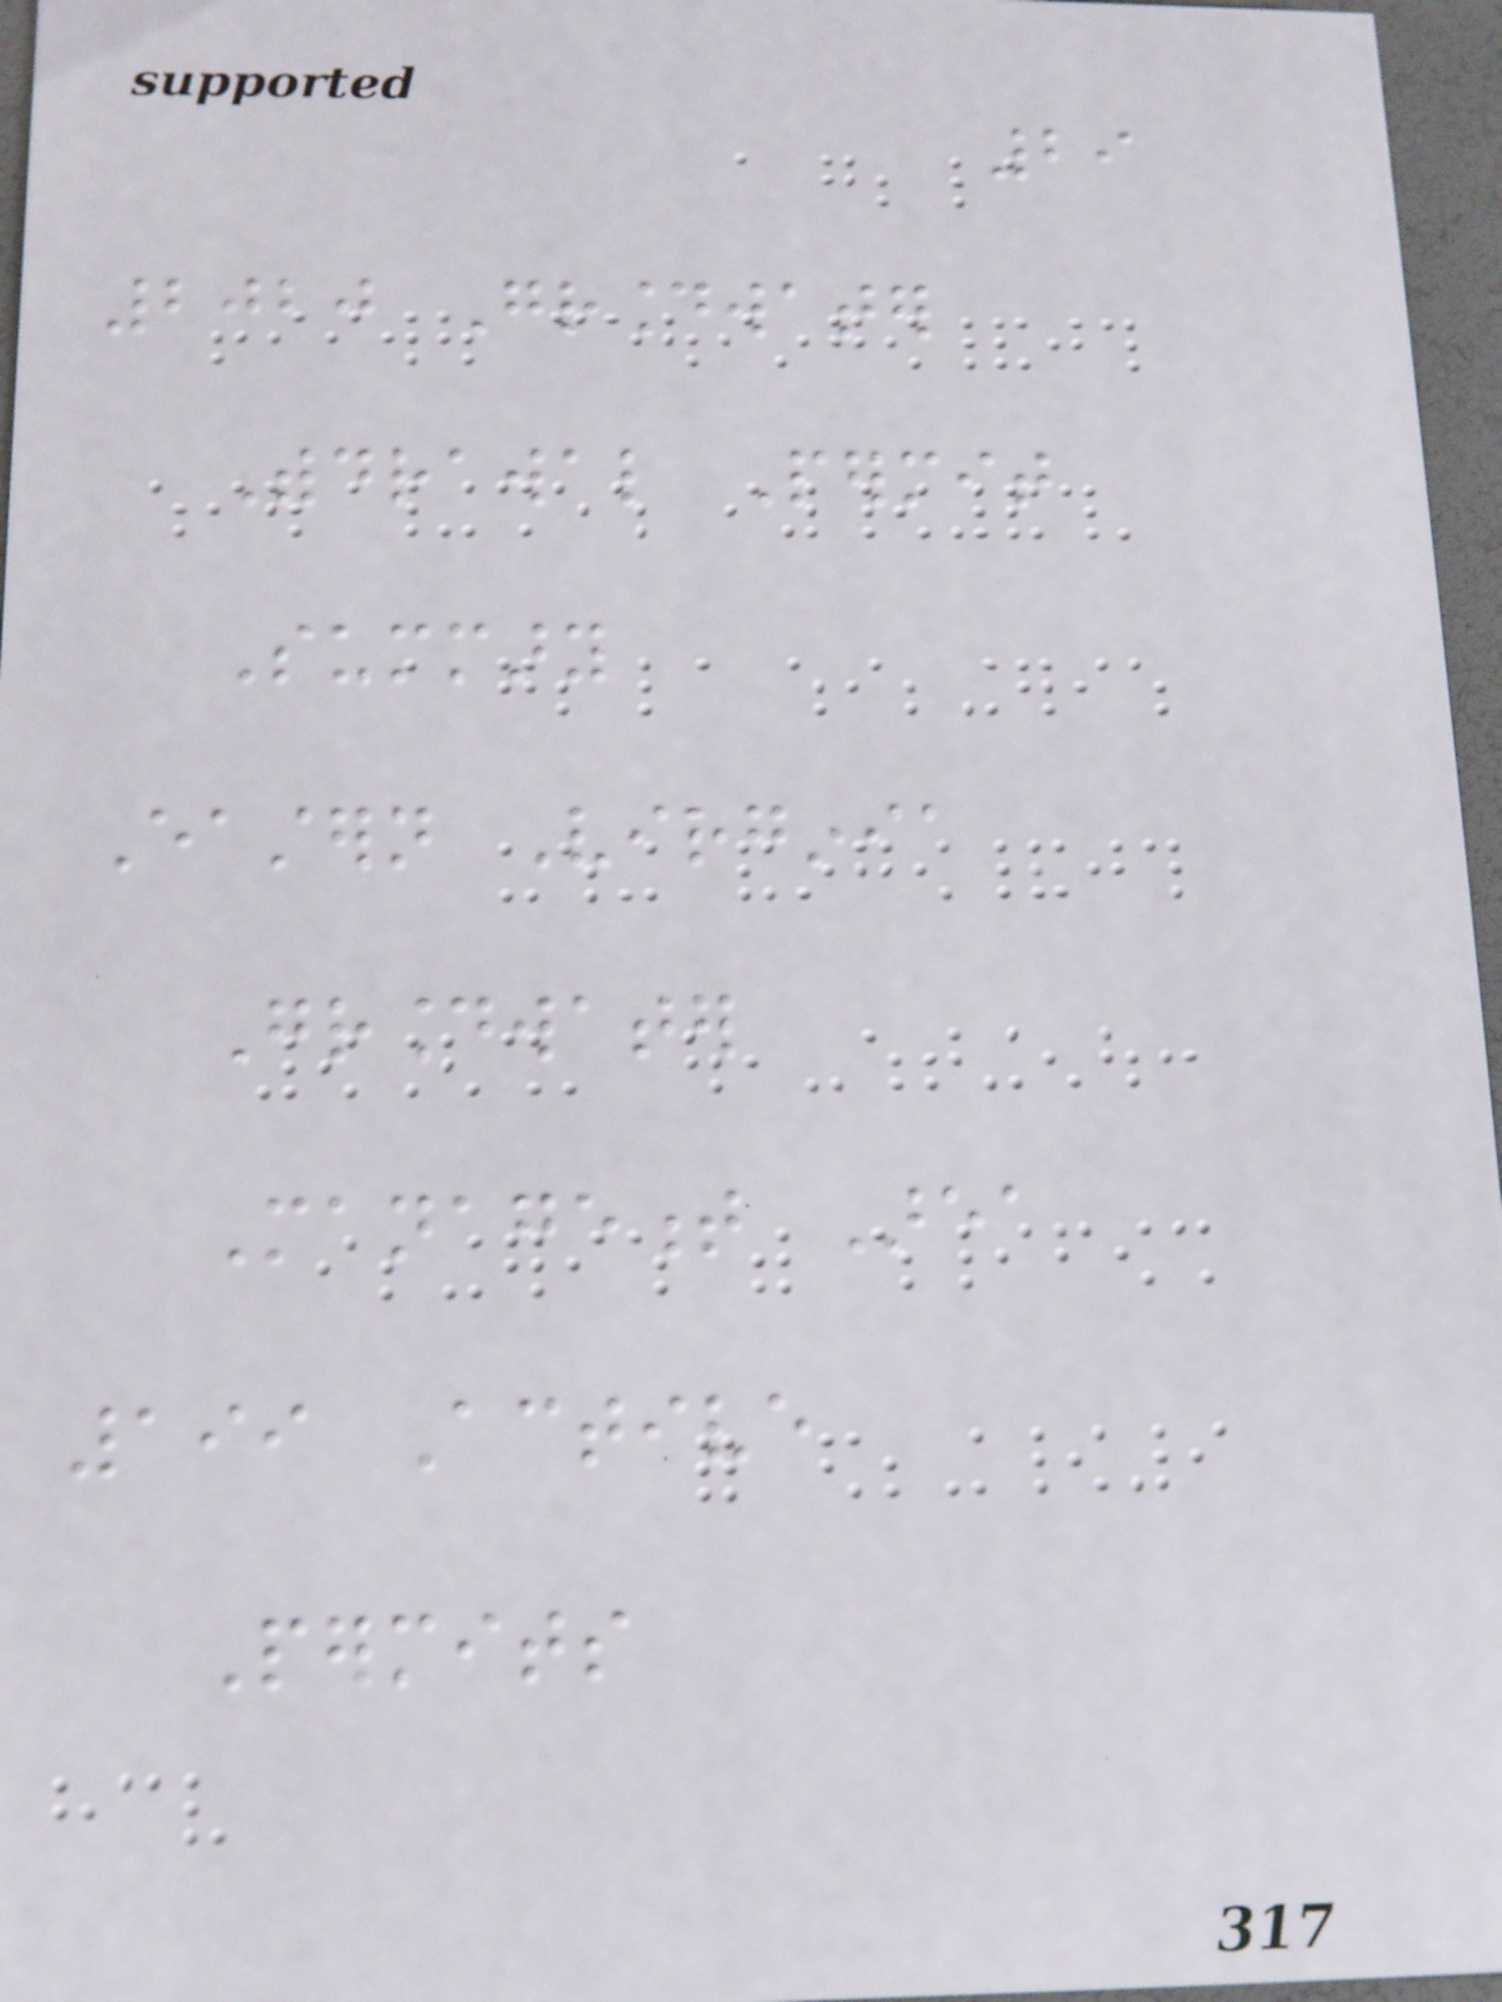29
2020 Groundwater
Withdrawal Permit
Summary
Eastern Virginia
Groundwater
Management Area
199 Active
Permits
